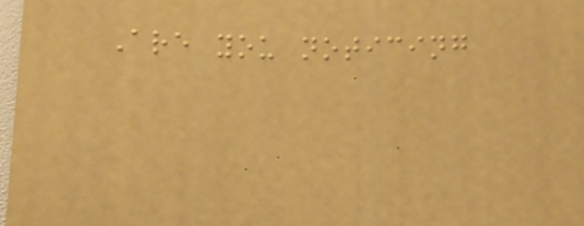Are you noticing
